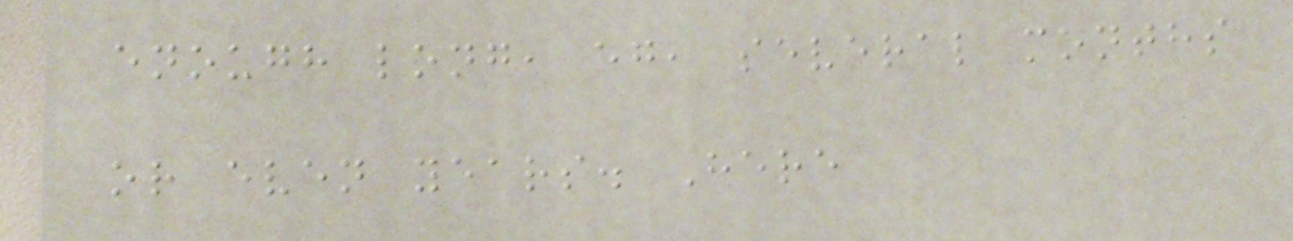enough long, eg, several months
or even years. Here
